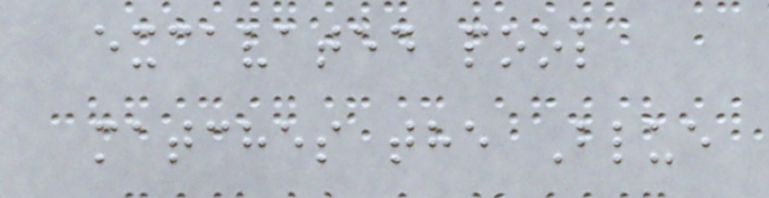excavated pool
matches the Blue
